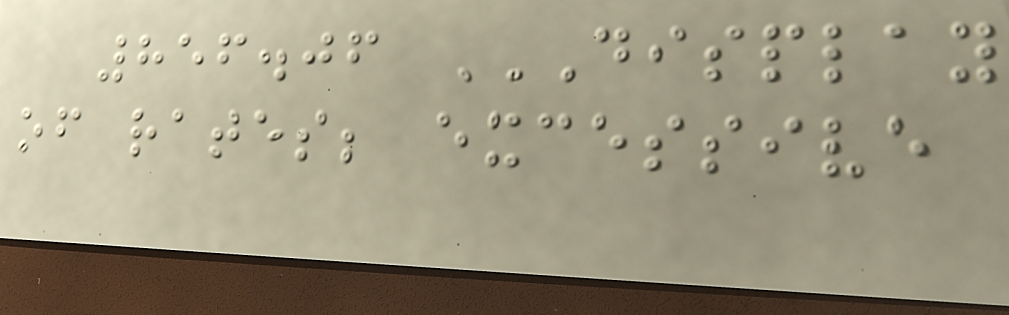856.06 DISPLAY
OF RATES; EXCESSIVE
